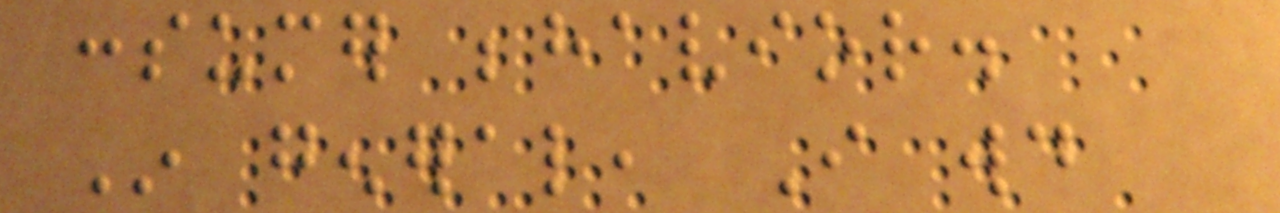consumer behavior.
In general, I would
